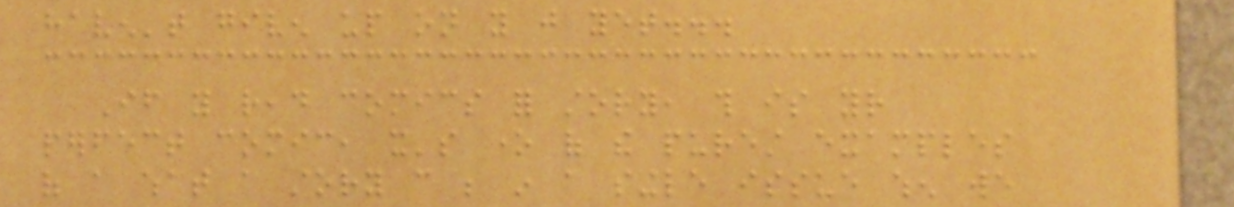haven't given up on you just yet...
If you read comics for story, this is your
perfect comic, it's one of the purest examples
of a what a story can be in a single issue when we
